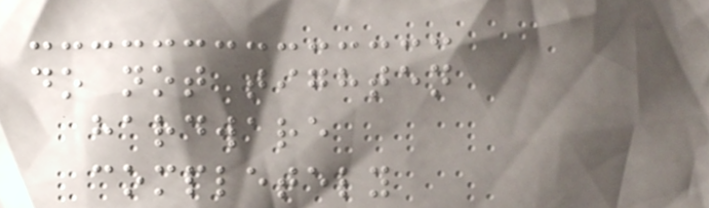do not tighten
hardware
completely
